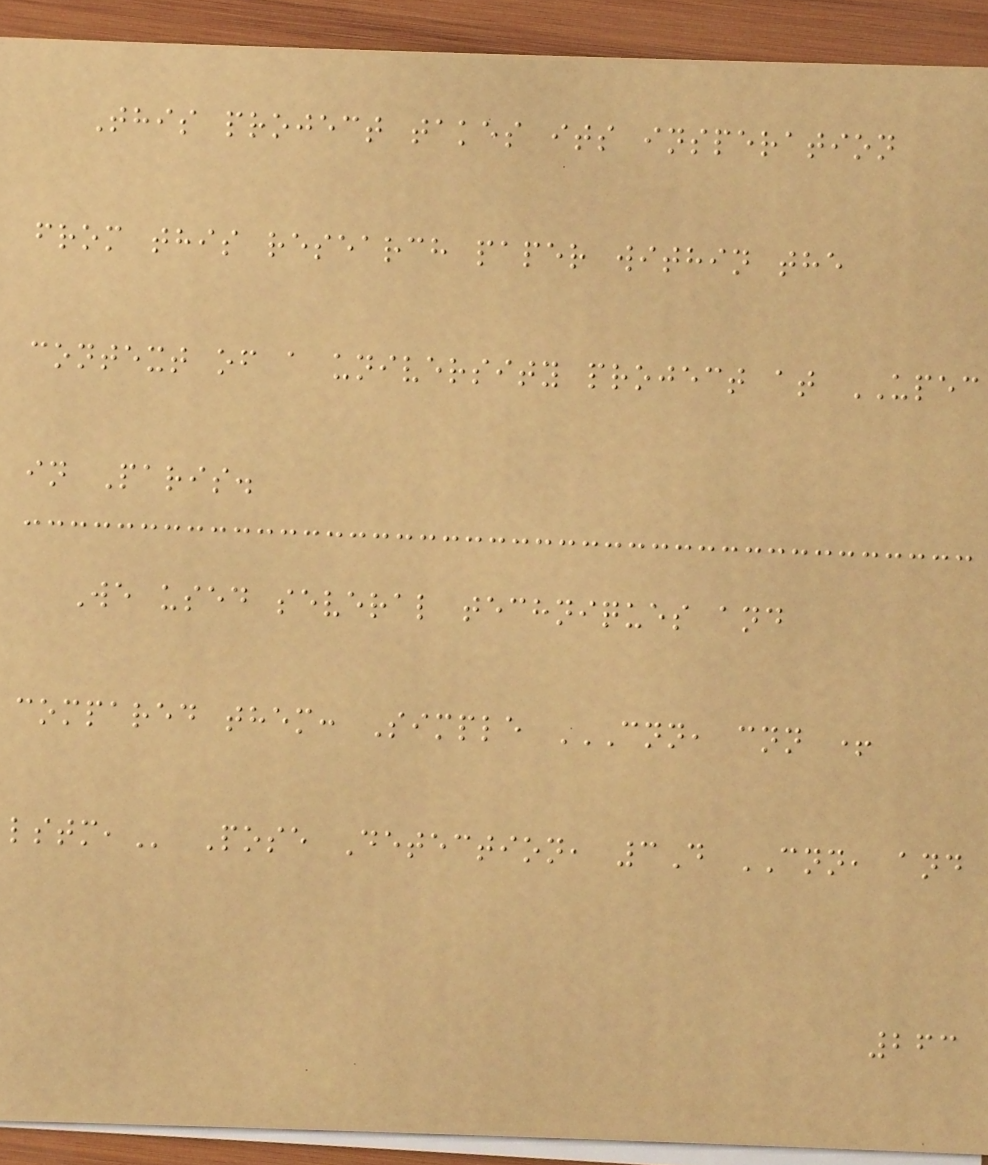This project takes its insperation
from this research paper within the
context of a university project at UPEC
in Paris.
We used several techniques and
compared them: Simple CNN, CNN +
LSTM, Pose Detection, 3D CNN, and
263
